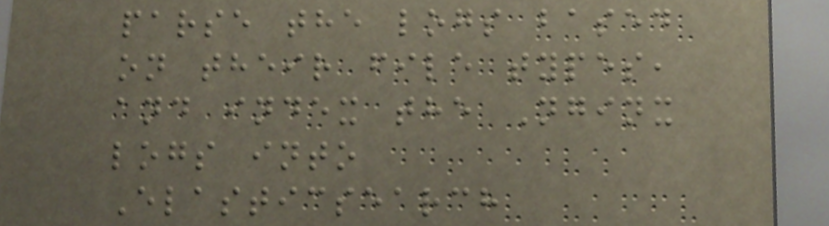parse the logs based
on their file types,
and index the Nginx
logs into
Elasticsearch
